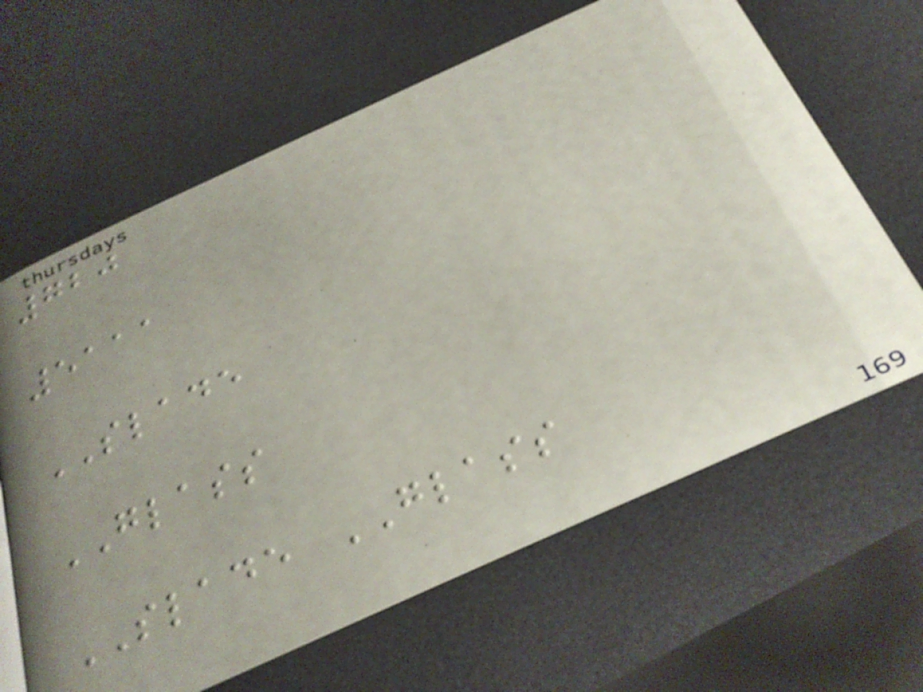720
5111
SLADE
GLASS
SLADE GLASS
